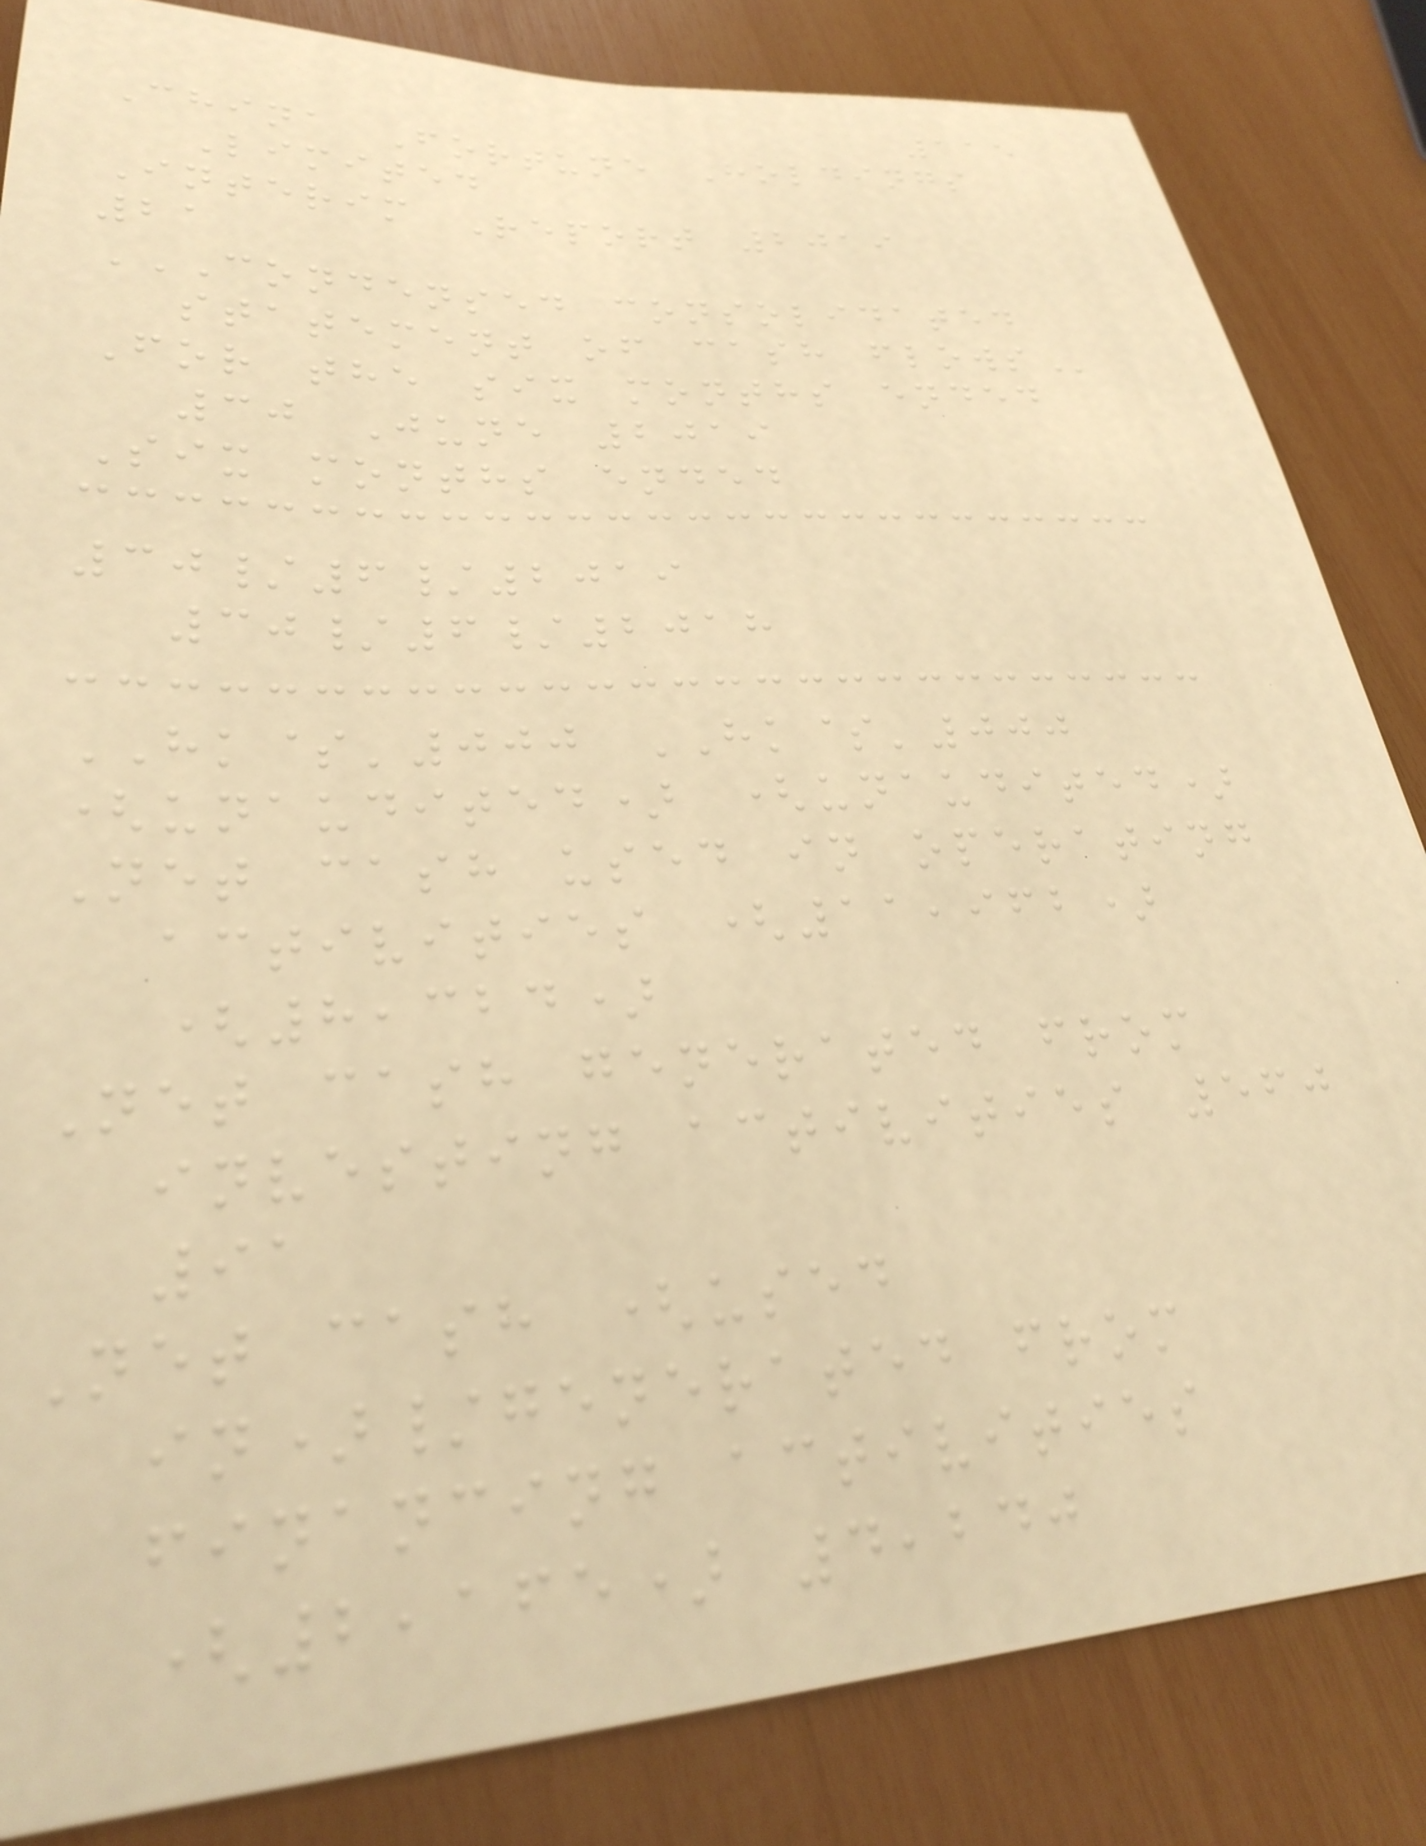115
China Fortune Holdings
Limited
Interim Report 2019
21
CONDENSED CONSOLIDATED
STATEMENT OF CASH FLOWS
For the six months ended
30 June 2019
Six months ended
30/6/2019
30/6/2018
HK$'000 HK$'000
(unaudited) (unaudited)
Net cash used in operating
activities (11,962)
(8,324)
Net cash generated from
investing activities 560
91
Net cash (used
in)/generated from
financing activities
(2,165) 4,240
